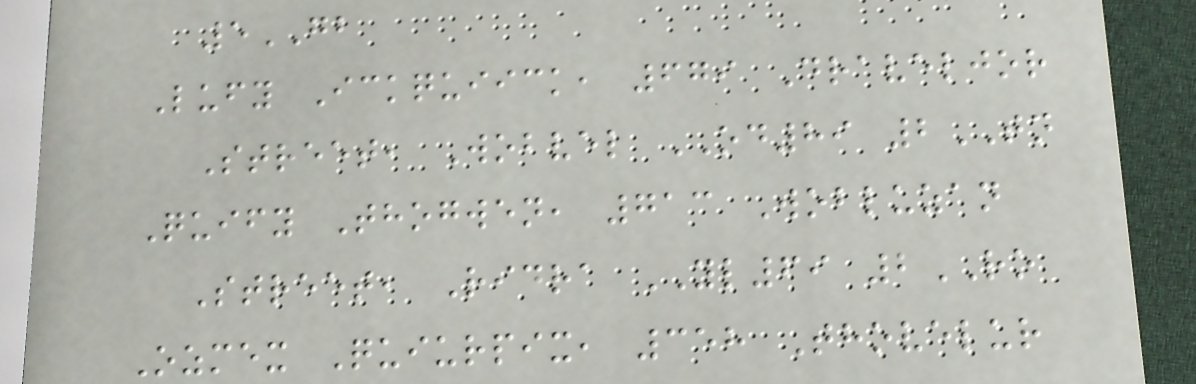5GB
Lufy Ickquiick, 679 Draveljor
Street, Wobvel OD89 2TN
Quify Thogwen, 713 Wobluzan
Street, Ridra YL69 2RO
Ozmex Quiurpix, 358 Thovelur
